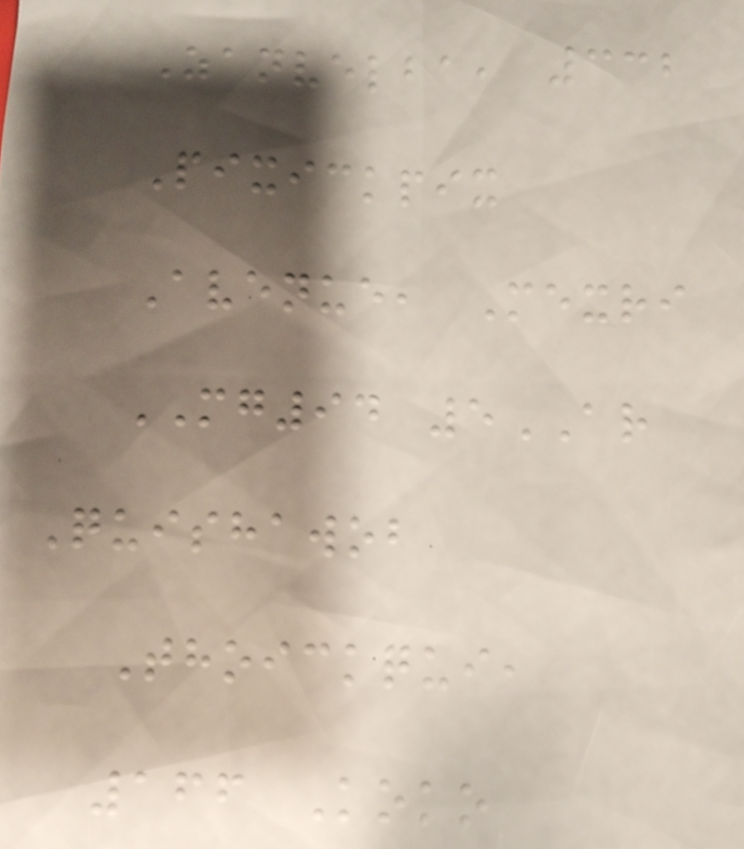Zanvelba, 332
Pixickpix
Avenue, Mexri
MG94 5AR
Quishawob
Thoickqui,
166 Koko
